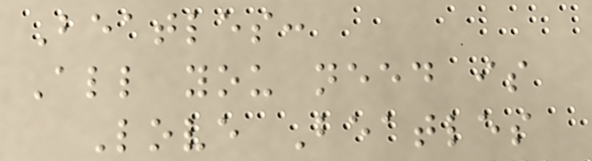Beatles:
All you need is
Love Beatles
